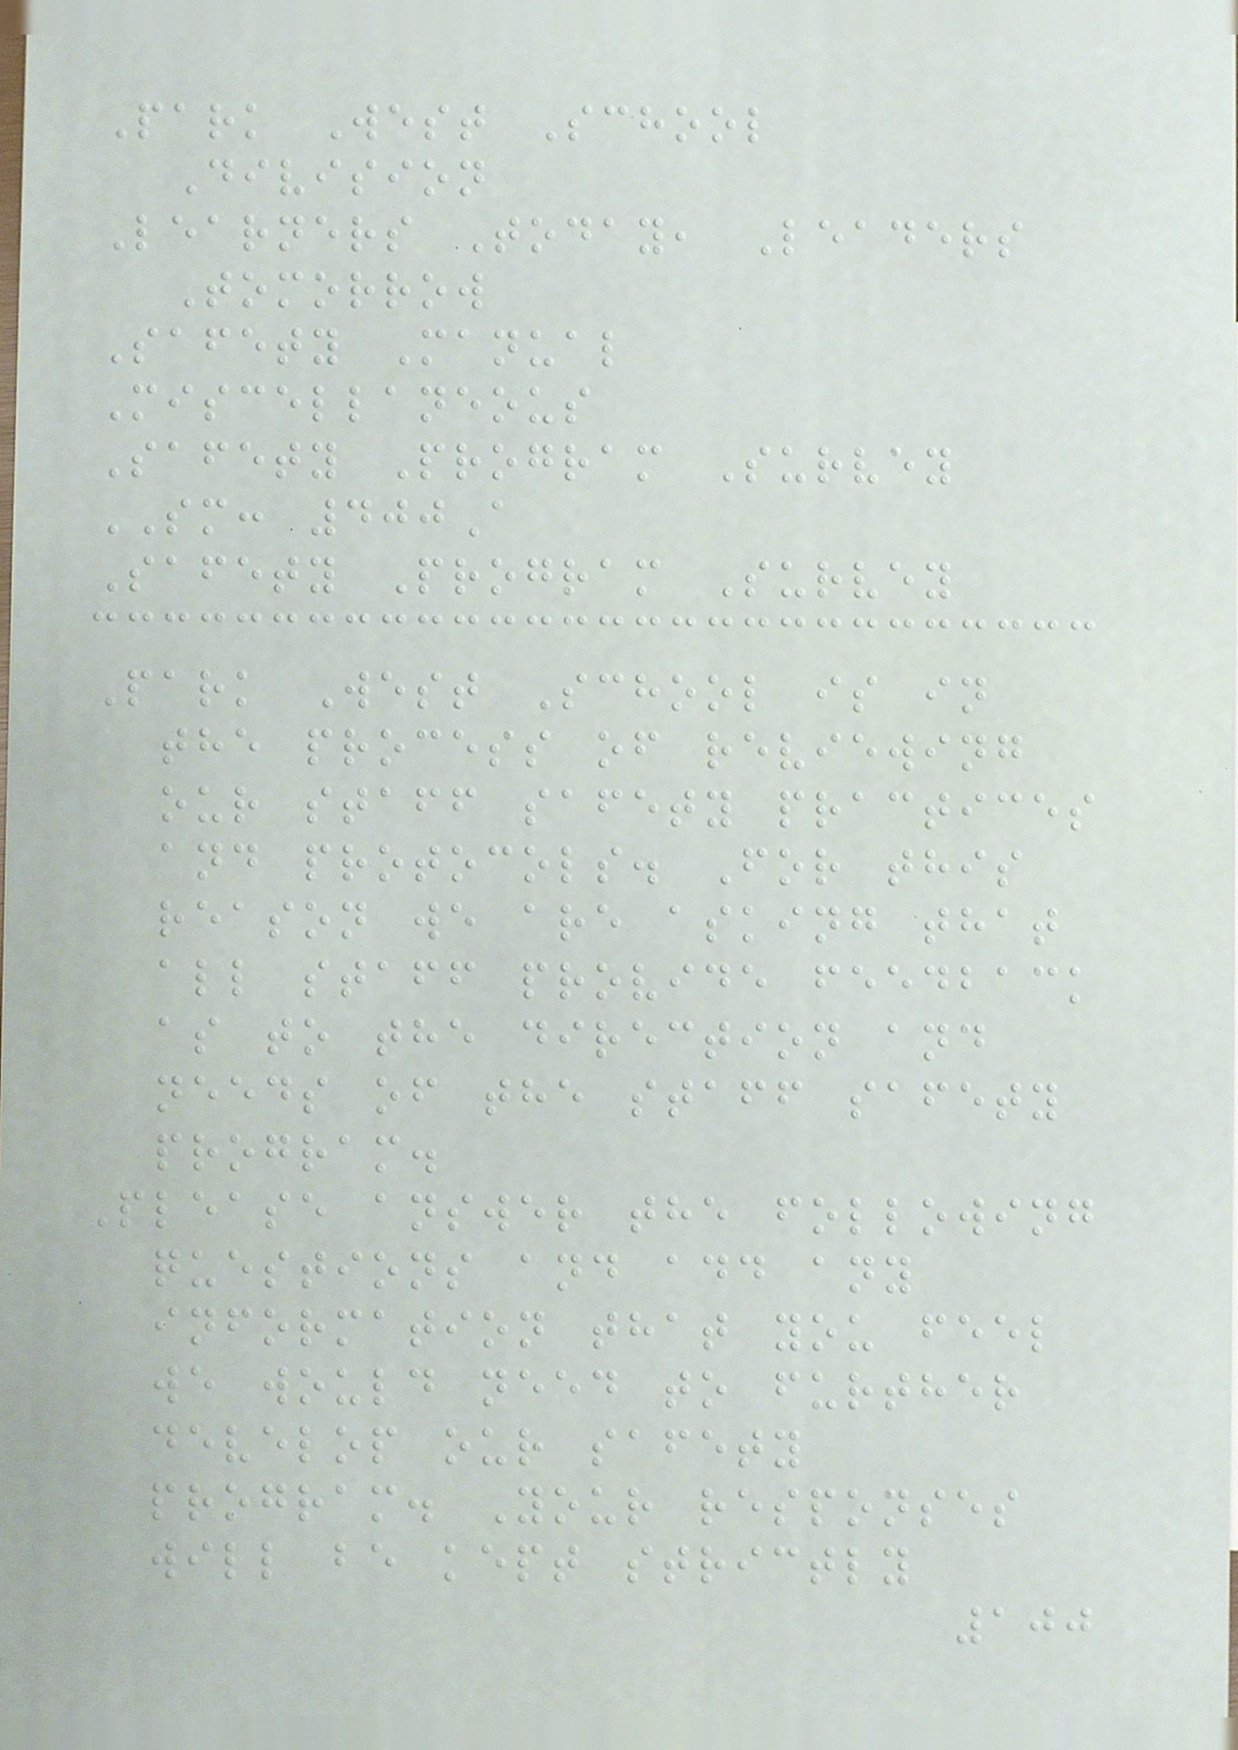Park West School
Division
Learners Today, Leaders
Tomorrow
Safety Manual
Miscellaneous
Safety Program Survey
SM: 400A
Safety Program Survey
Park West School is in
the process of reviewing
our staff safety practices
and protocols. For this
reason we are asking that
all staff provide feedback
as to the direction and
needs of the staff safety
program.
Please answer the following
questions and add any
information that you feel
we would need to further
develop our safety
program. Your responses
will be kept strictly
100
